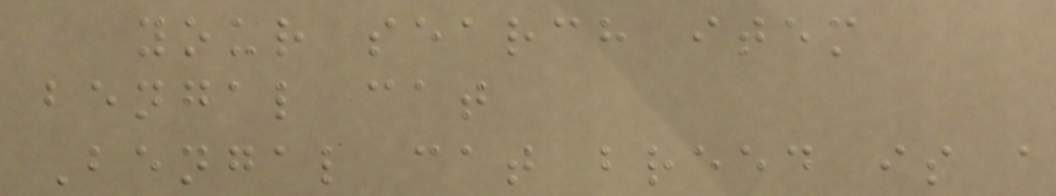your search item
bengal cat
Bengal cat breed is a
